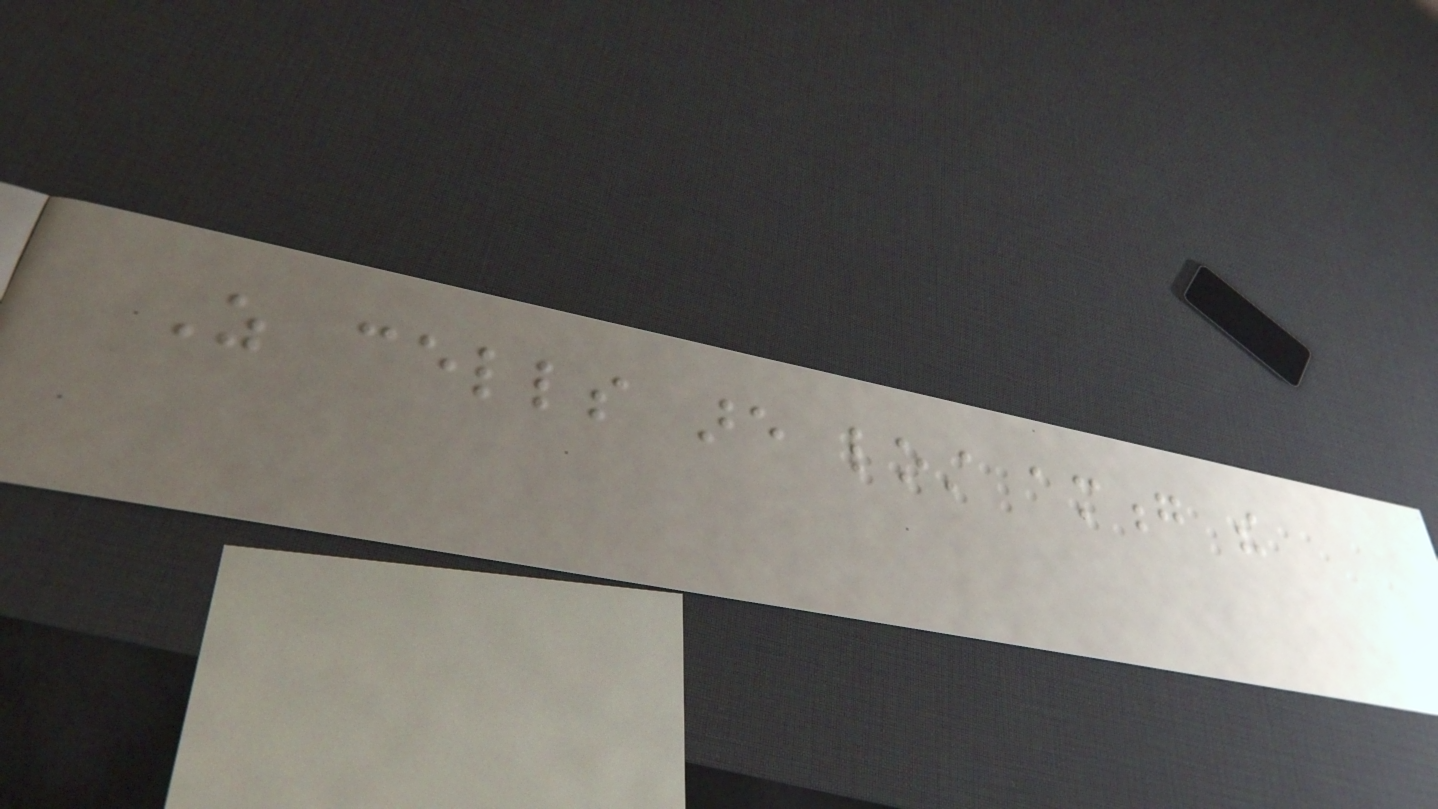As cells are lost among the
